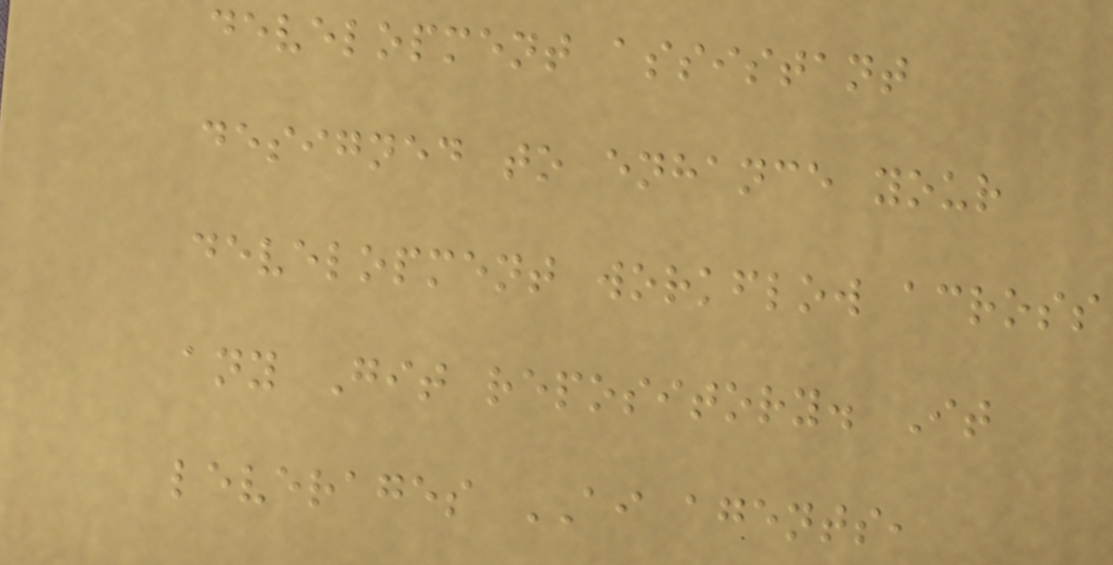development assistant
designed to enhance your
development workflow across
any Git repository. It
leverages AI agents,
